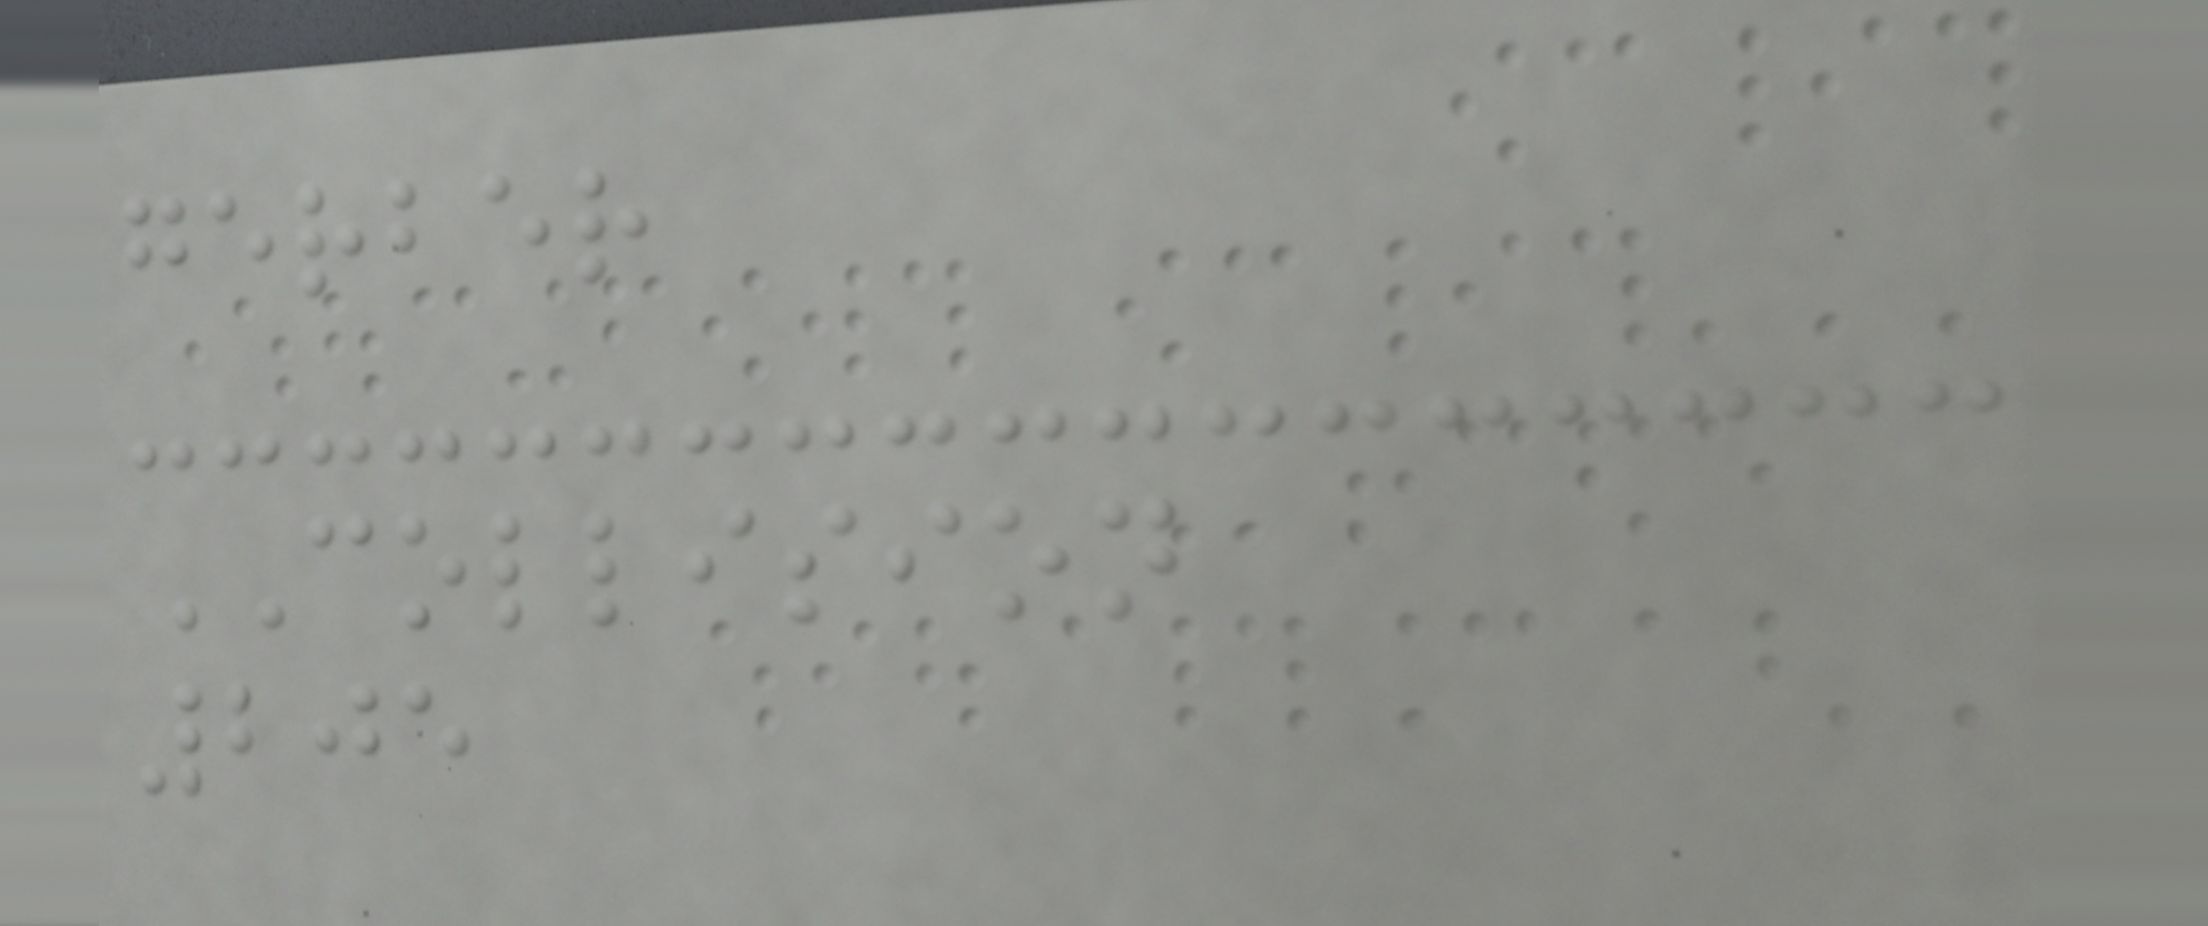gerber
COLLISION
205
